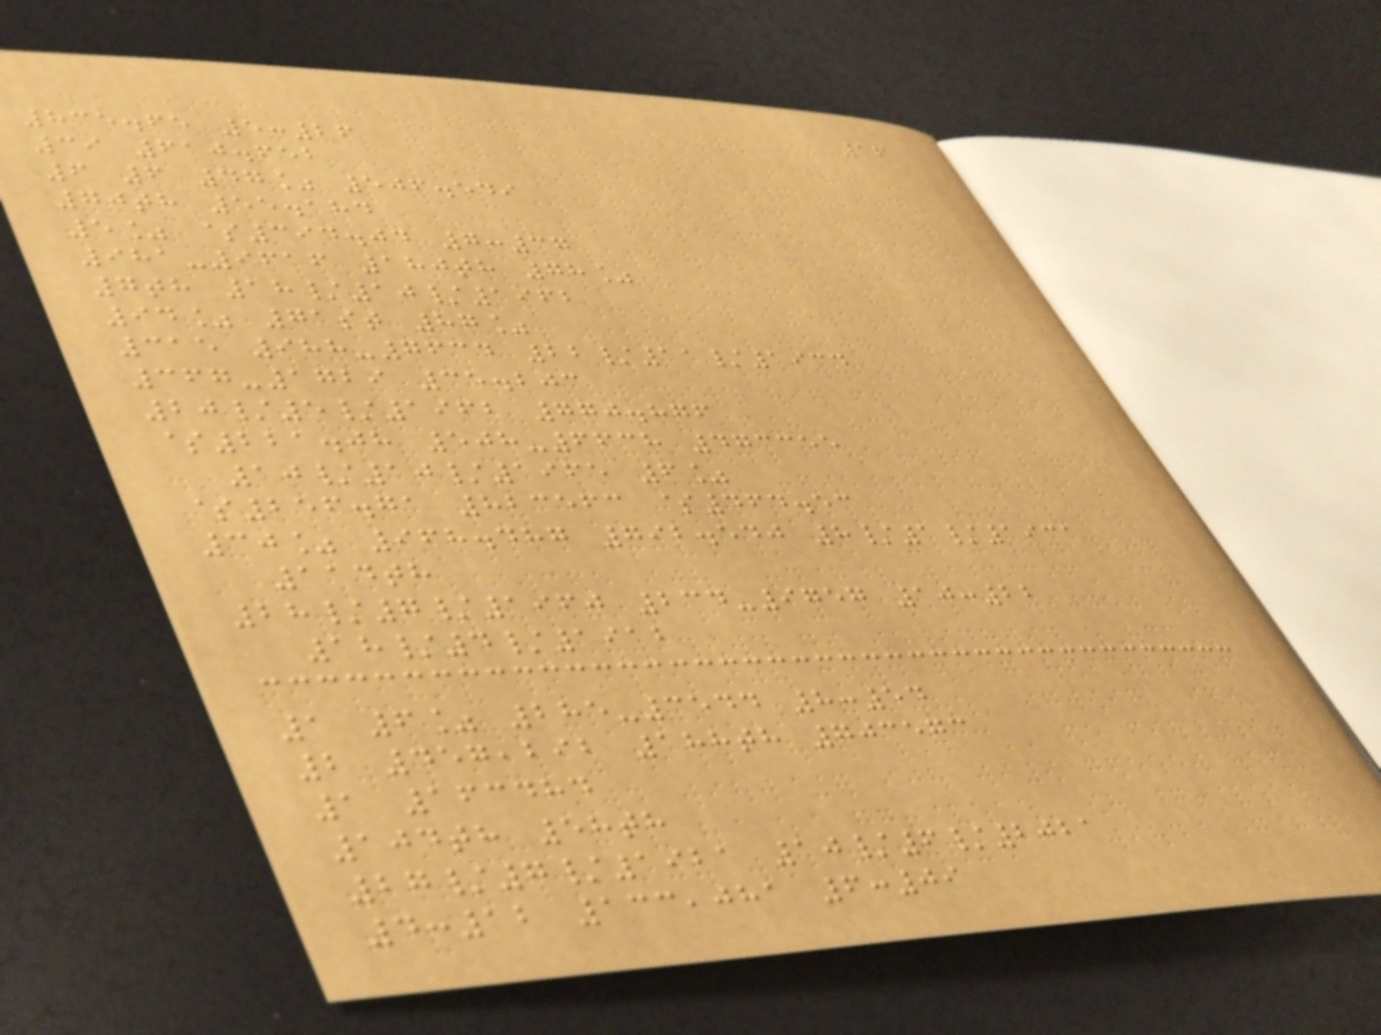16
835.65 5:26
39 610.652
6 6 47% 506.549
70th 55.184
5% $394.04 7:37
981-9616 180th 78%
7th 18/10/1962
94% 71st 87%
315 988-7634 22/11/1934
367-1729 35.203
20/5/1962 770.876
$221.08 508-6638 473355
10/10/1965 6%
$256.71 823563 $464.53
30% 968.487 792.540 8/1/1931
114th
28/7/1960 234-9757 10:22
18/4/1912
1 6% 285-3544 8:54
2 457,292 188th 703573
1 163484
104th 58th
27/7/1921 10/6/2021
4:12 133,081 6:09
